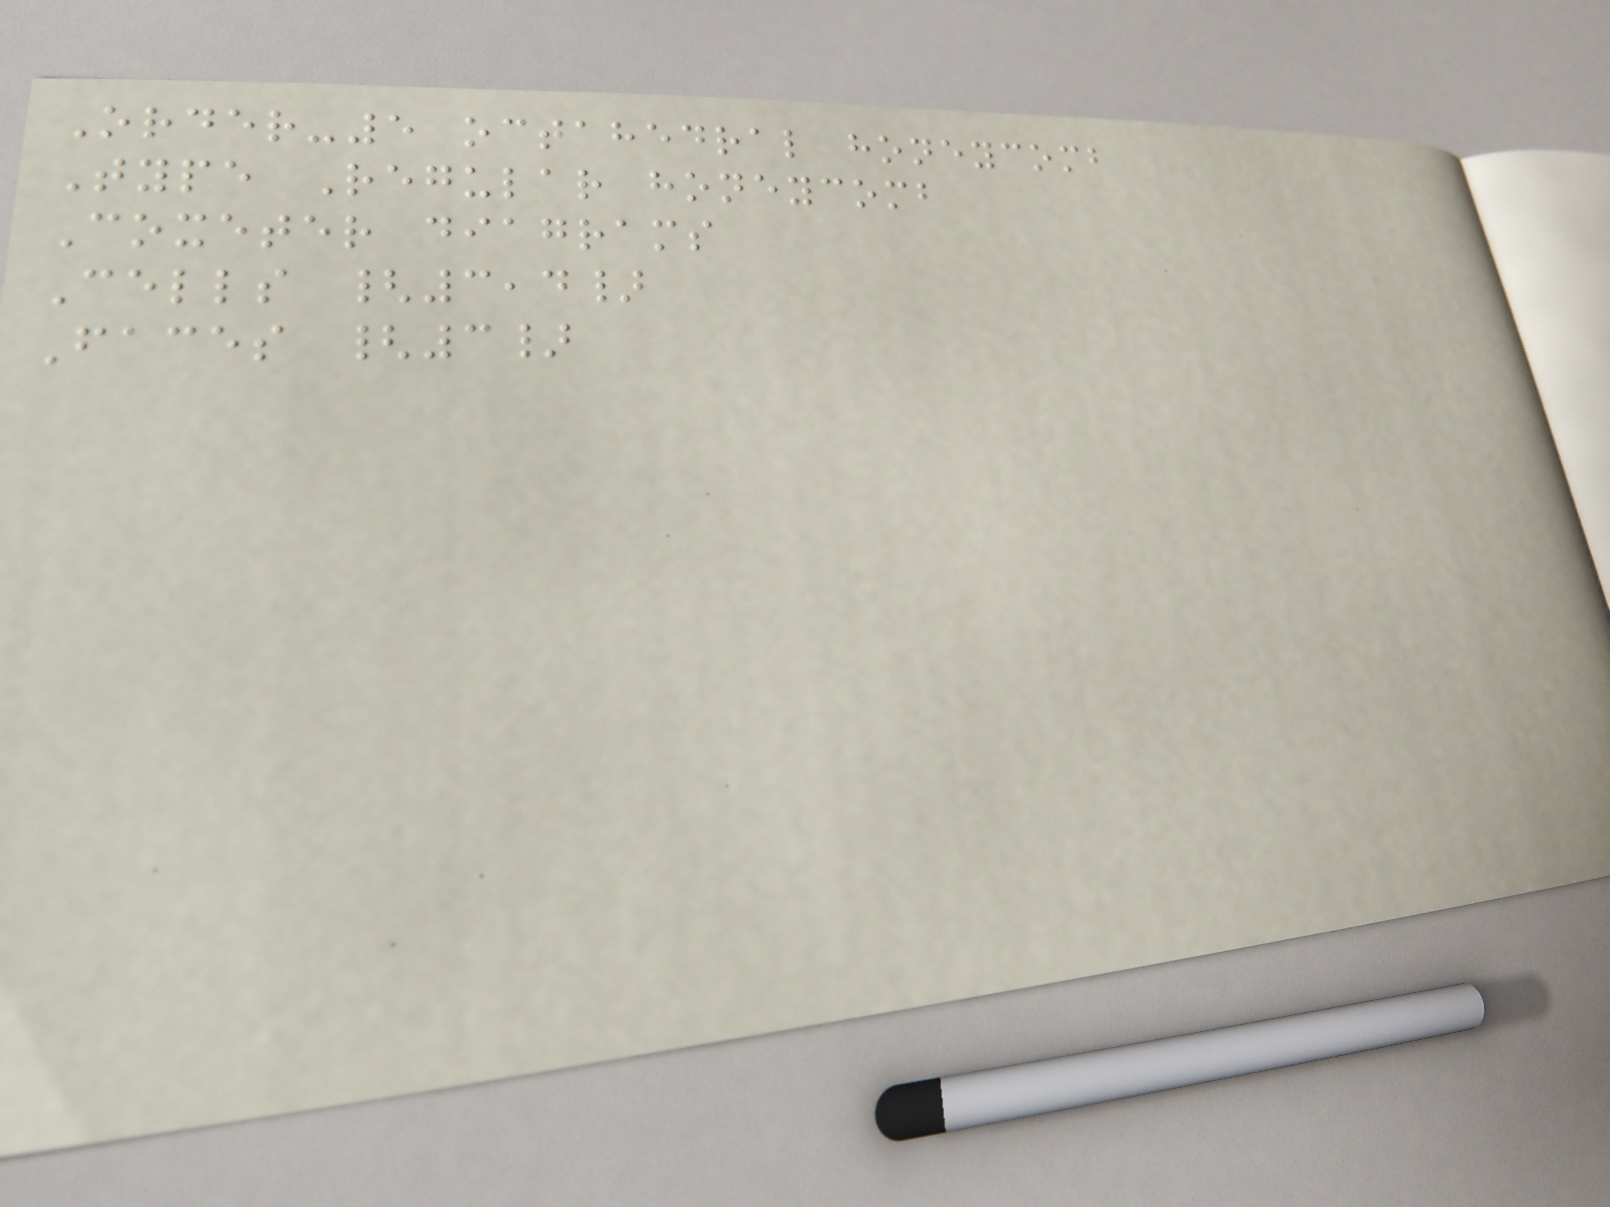Order-5 octahedral honeycomb
Type Regular honeycomb
Coxeter diagrams
Cells {3,4}
Faces {3}
